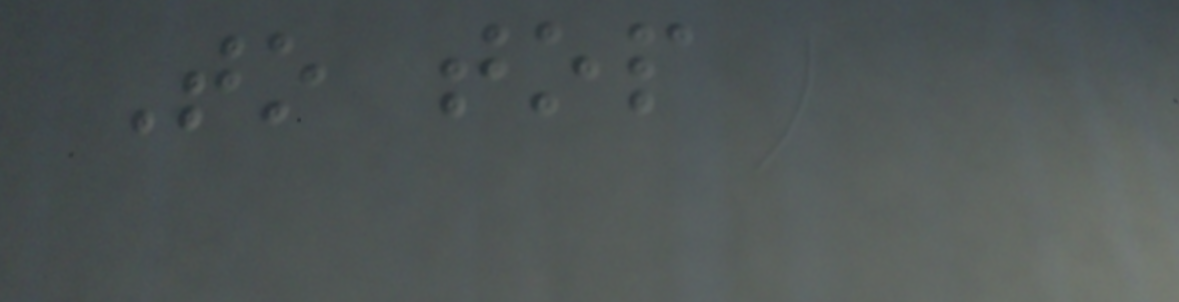To top
